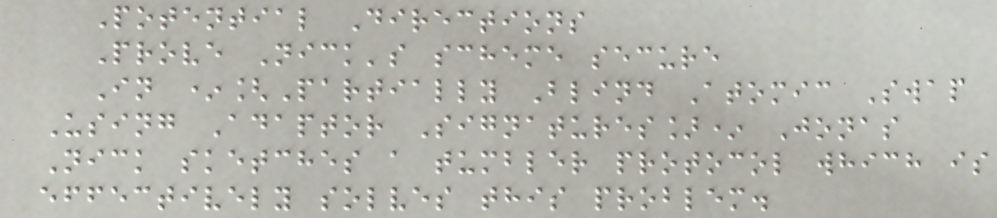Potential Directions
Prove Nick's scheme secure
In *[Partially Blind Atomic Swap
Using Adaptor Signatures]* Jonas
Nick sketches a tumbler protocol which is
effectively solves this problem.
